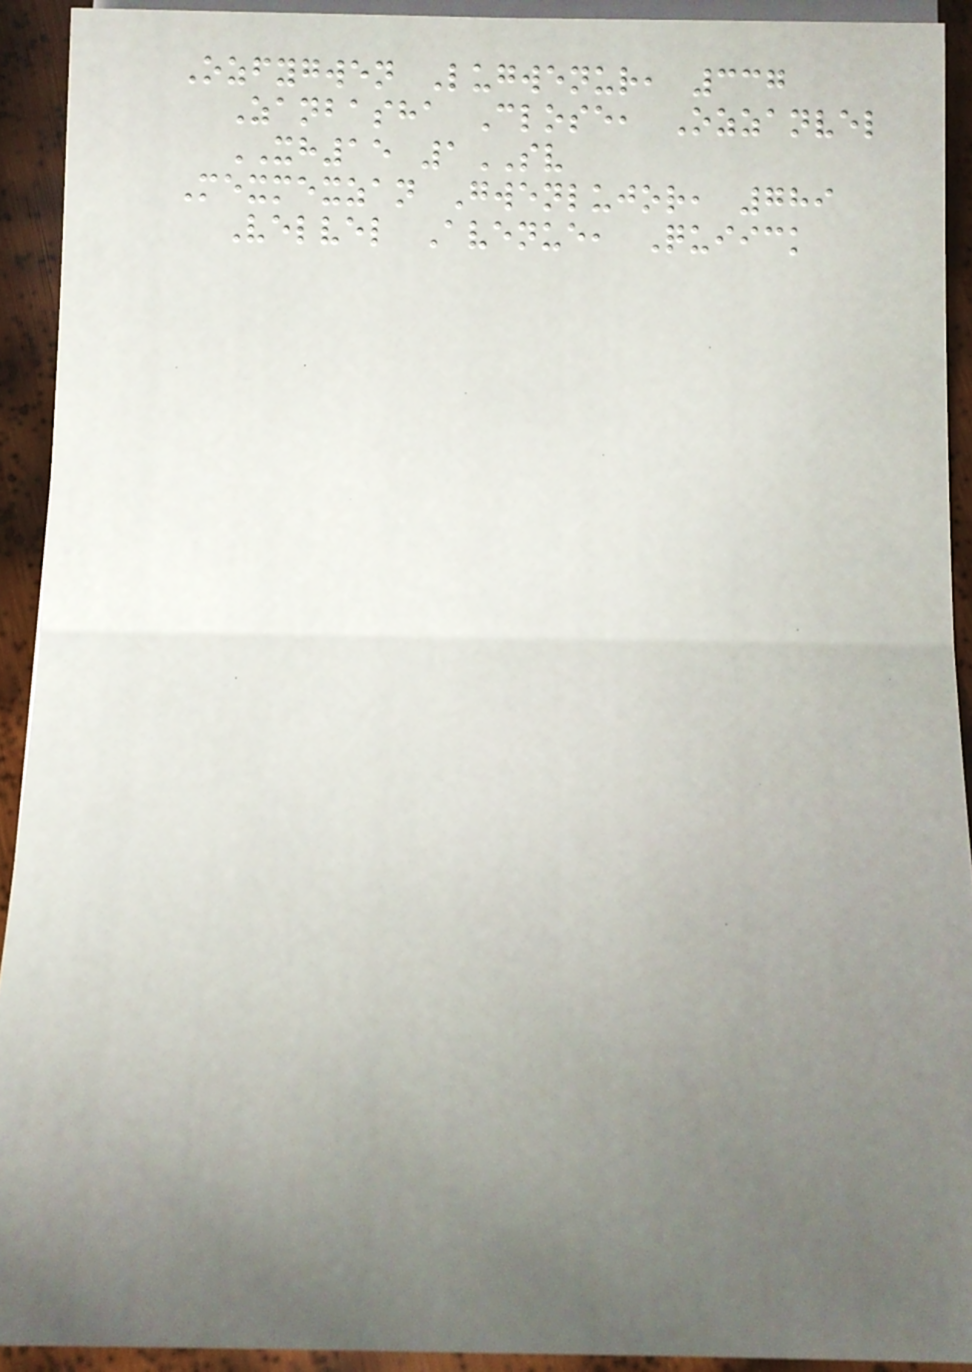Ozfygwen Lugwenur, 337
Zanbasha Close, Ozzanvel
XH15 1SV
Mexmexzan Gwenlujor, 789
Velvel Avenue, Quiick
